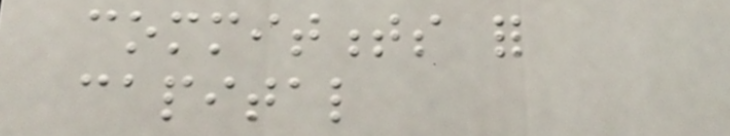commitments for
capital
